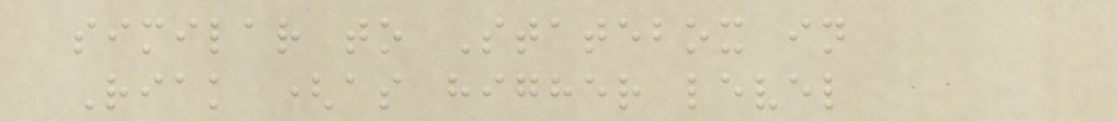similar to Statebox in
Riak (as higher level
